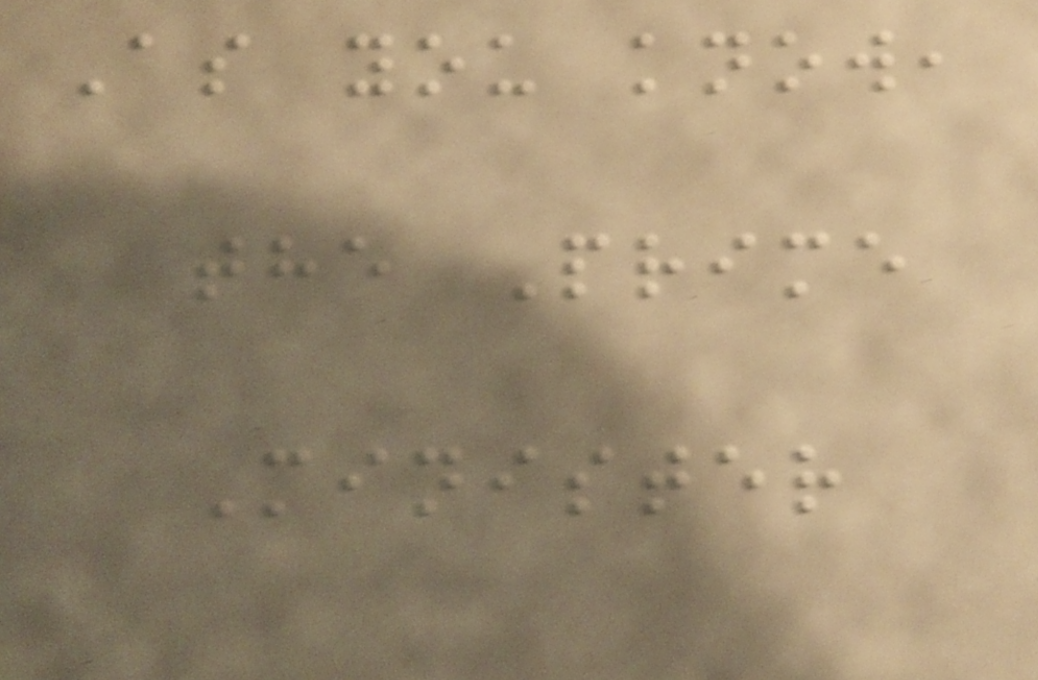As you know,
the Prime
Minister
